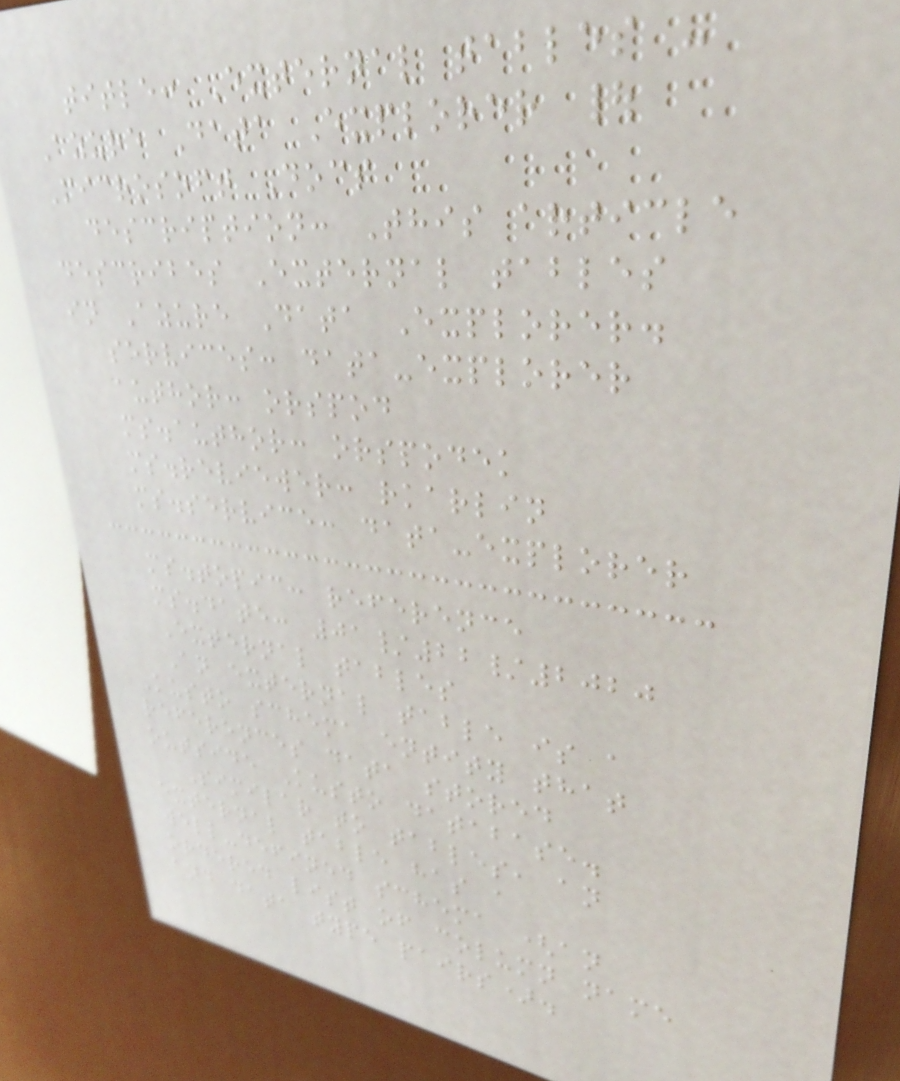title: External tables -
Azure Data Explorer |
Microsoft Docs
description: This article
describes External tables
in Azure Data Explorer.
services: data-explorer
author: orspod
ms.author: orspodek
ms.reviewer: rkarlin
ms.service: data-explorer
ms.topic: reference
ms.date: 01/22/2020
External tables
An external table is a
Kusto schema entity that
references data stored
outside Kusto database.
Similar to tables, an
external table has a
well-defined schema (an
ordered list of column name
and data type pairs).
